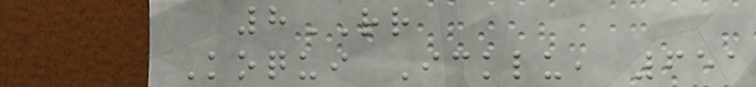8RR
Koqui Icklu, 651
